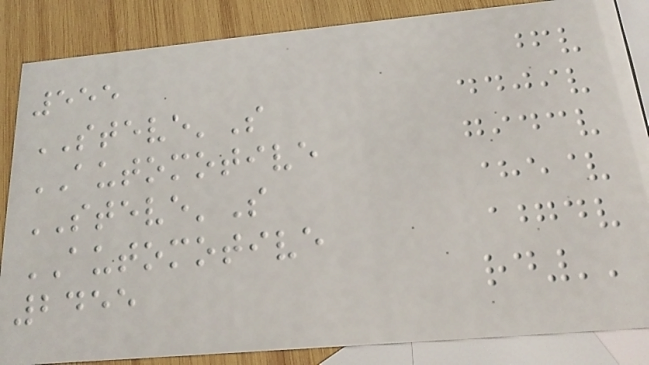555
STEVE'S
AUTOMOTIVE
STEVE'S
AUTOMOTIVE
2455
